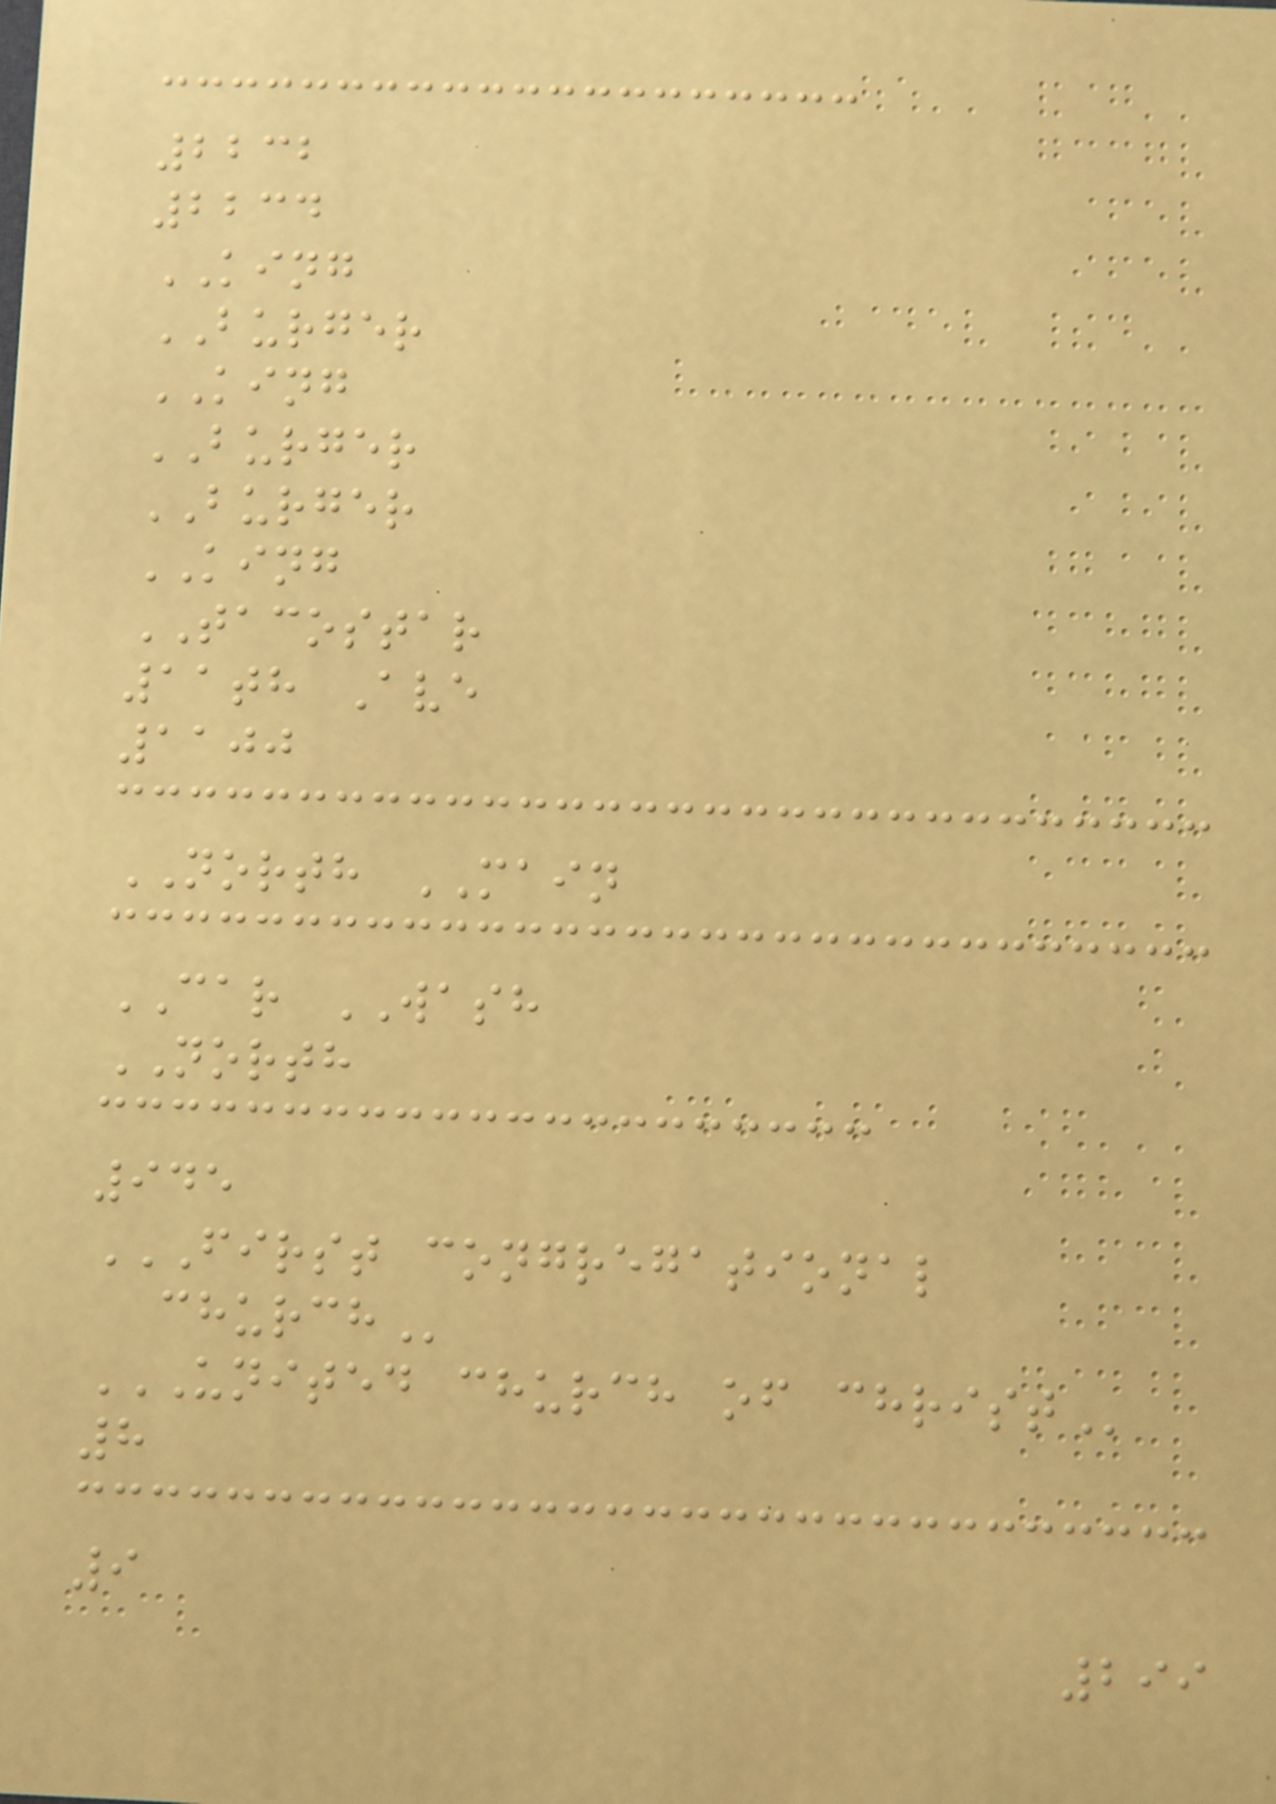2232
2234
KING
BURGER
KING
BURGER
BURGER
KING
TACOSTAR
11th Ave
1100
NORTH MAIN
CAR WASH
NORTH
945
FIRST CONGREGATIONAL
CHURCH
UNITED CHURCH OF CHRIST
8
9
299
